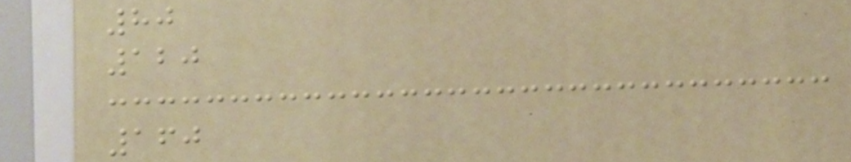80
120
160
